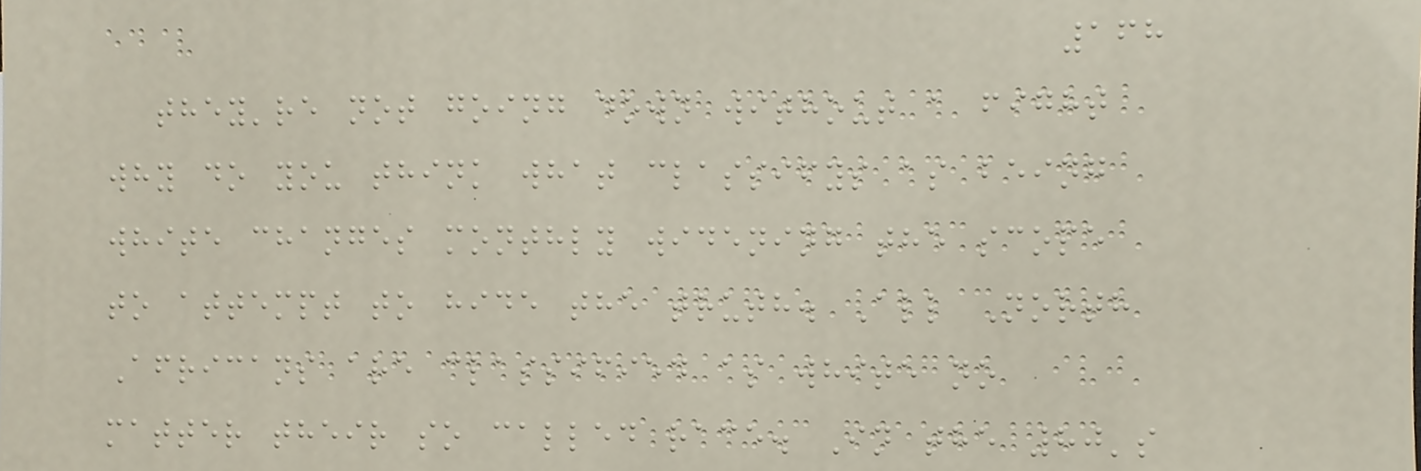168
they're not going down without a fight
why do you think what classifys as being
white changes monthly widening the scope
to attempt to hide the truth. All North
Africans are classified as white no
matter their so called race. In the 80's
